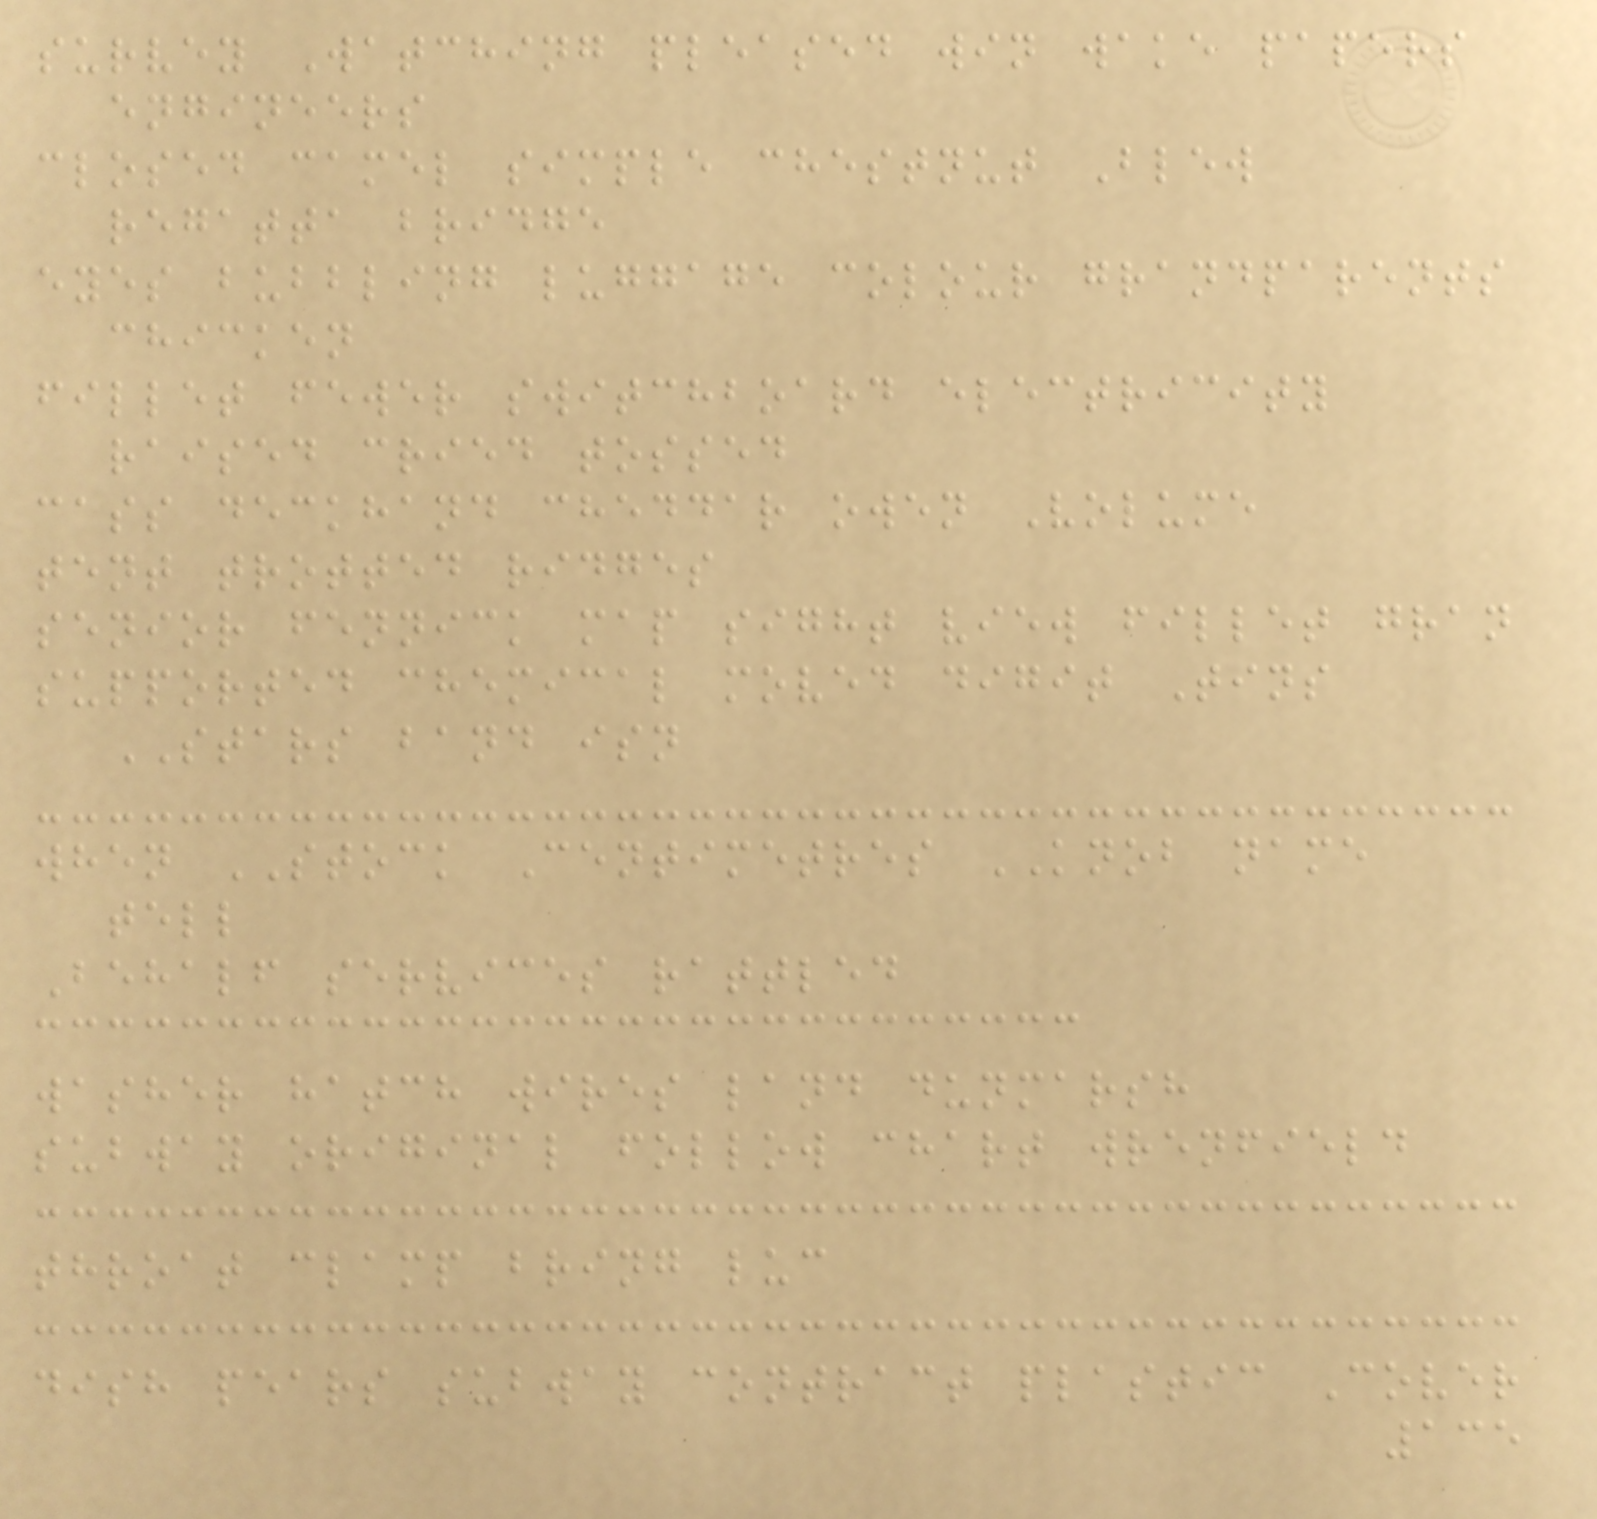survey Watching pleased win wake papers
engineers
closed camel simple chestnut Blew
regatta bridge
eyes bubbling luggage colour grandparents
chicken
fillet fewer switchboard electricity
raised cried tossed
cass deckhand cheddar owen Volume
tent trotted ridges
senior fennick map sight view fillet gran
supported chemical moved digit Tins
STARS band isn
when STOCK Centimetres KNOB name
tell
Behalf services rattled
washer hatch wires land dunmarsh
subway original follow chart wrenfield
throat clamp bring luc
dish pears subway contract plastic Cover
135
